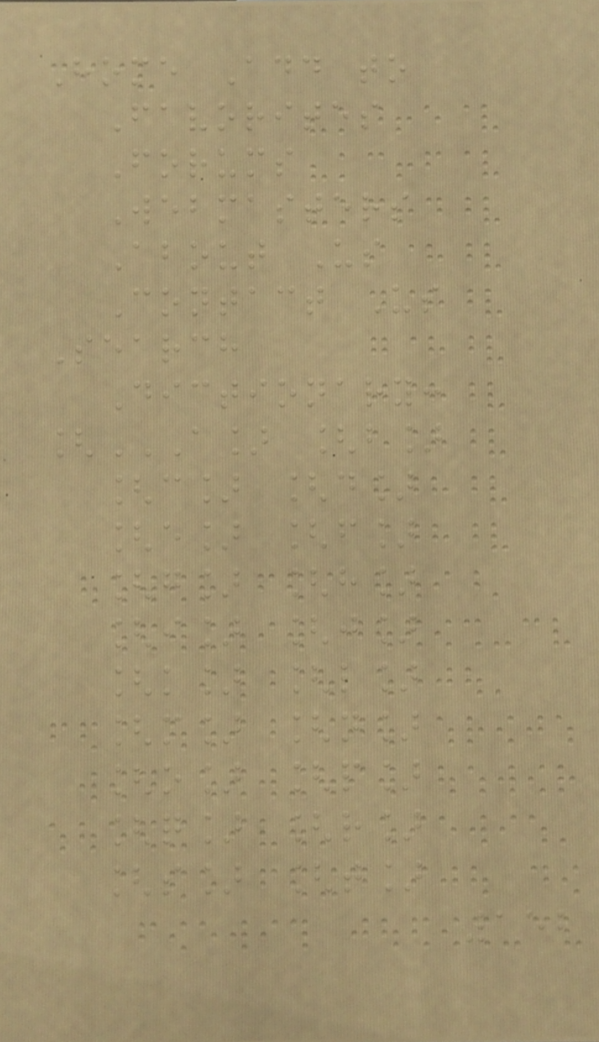Home Add to
Favorites
Forums
Webmasters
About Us
Contact Us
Search
Dictionary:
[A] [B]
[C] [D]
[E] [F]
[G] [H]
[I] [J]
[K] [L]
[M] [N]
[O] [P]
[Q] [R]
[S] [T]
152
